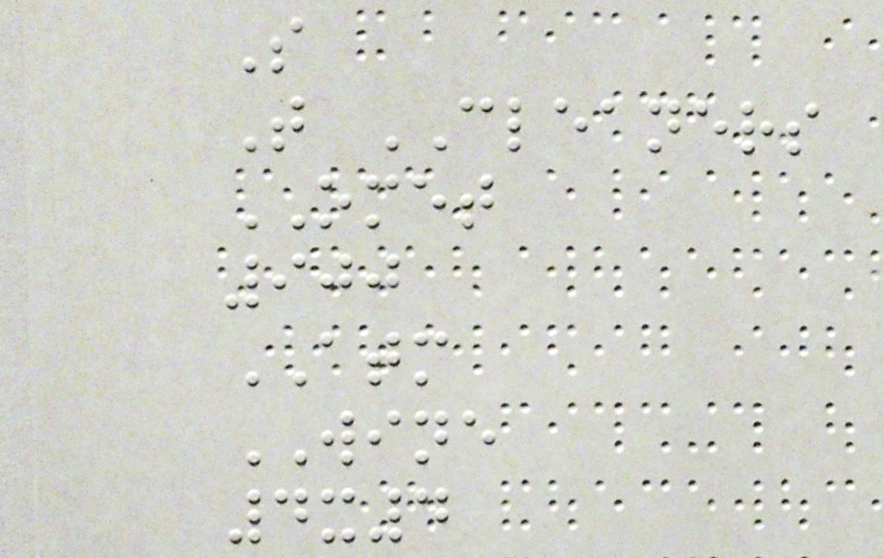S
T CLEANERS
OMET
900
ATM
WINE
4x4
